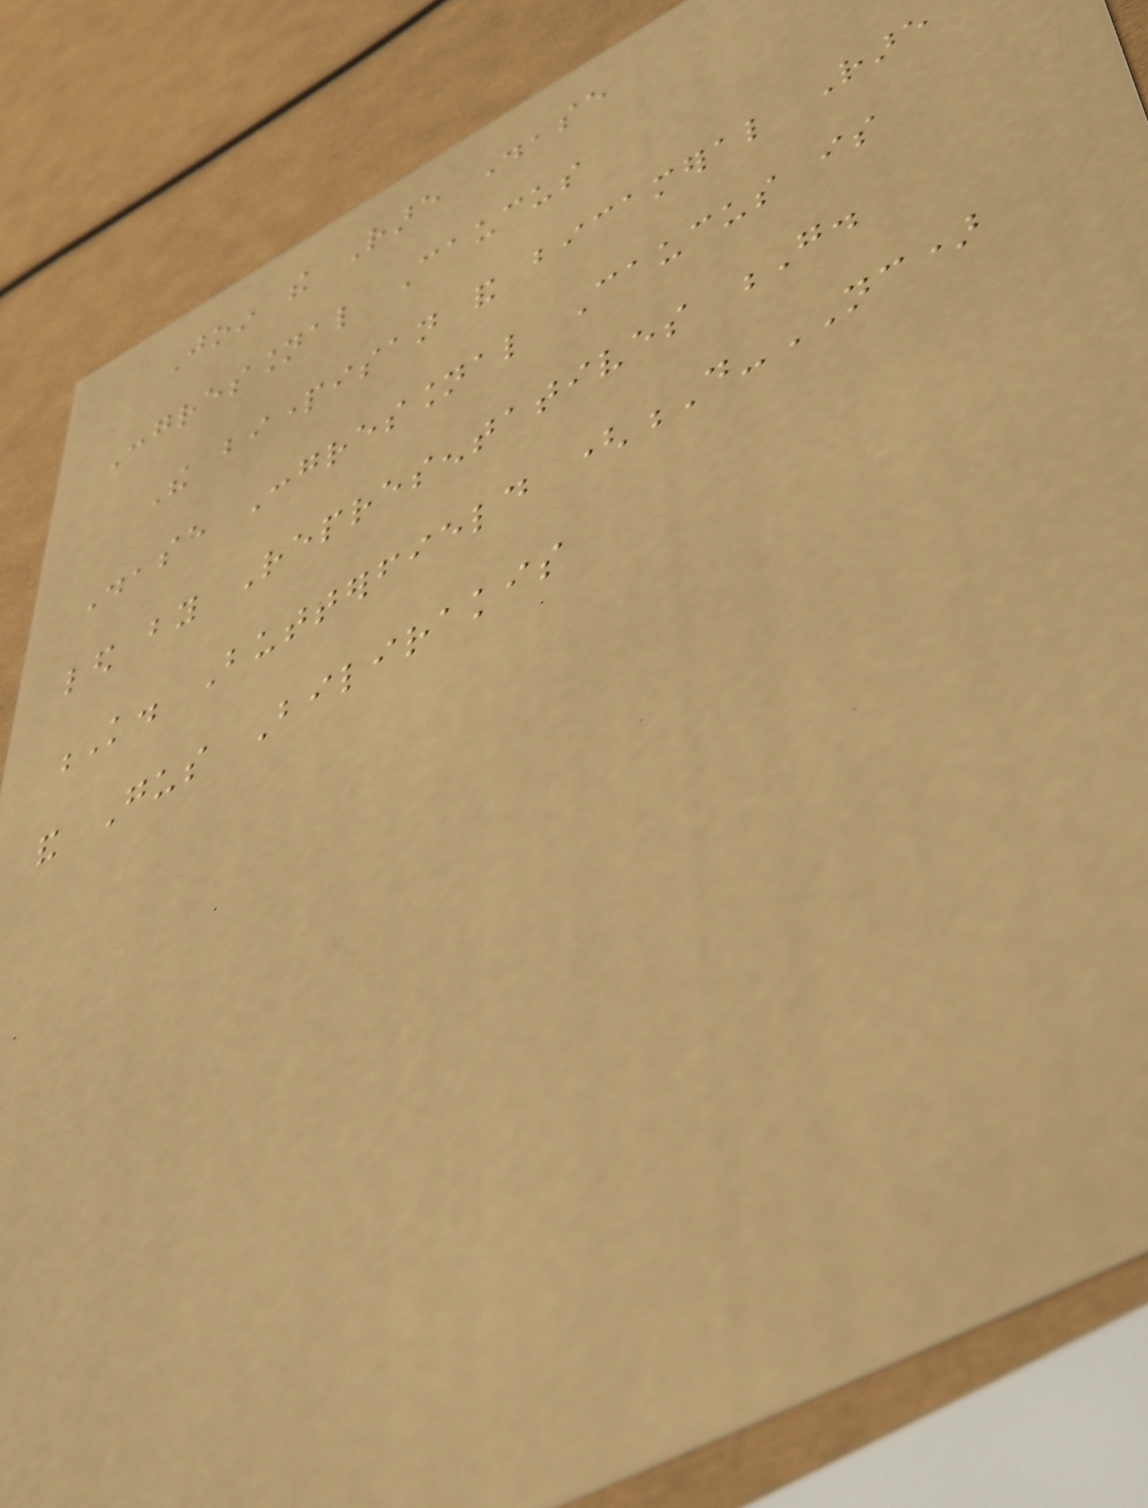Join the Rare Disease
Congressional Caucus
The bipartisan and bicameral Rare
Disease Congressional Caucus is
led by Representatives G.
K. Butterfield (D-NC)
and Gus Bilirakis
